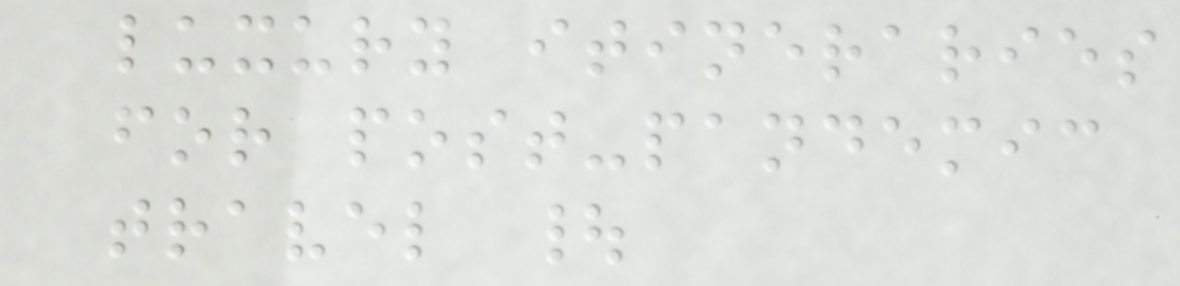luxury itineraries
for post-pandemic
travel |
